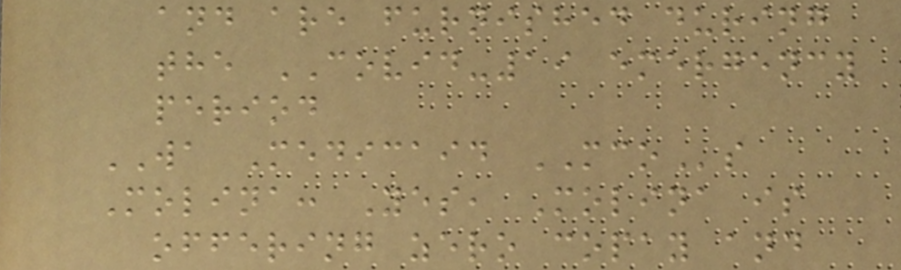and are furnished during
the COVID-19 emergency
period
WA Medicaid MCOs
Molina: Yes, Molina is
offering zero copay and
